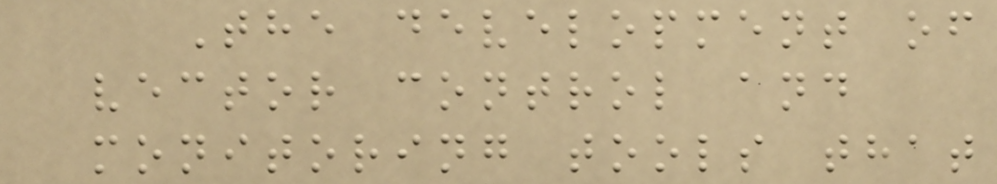The development of
vector control and
monitoring tools that
